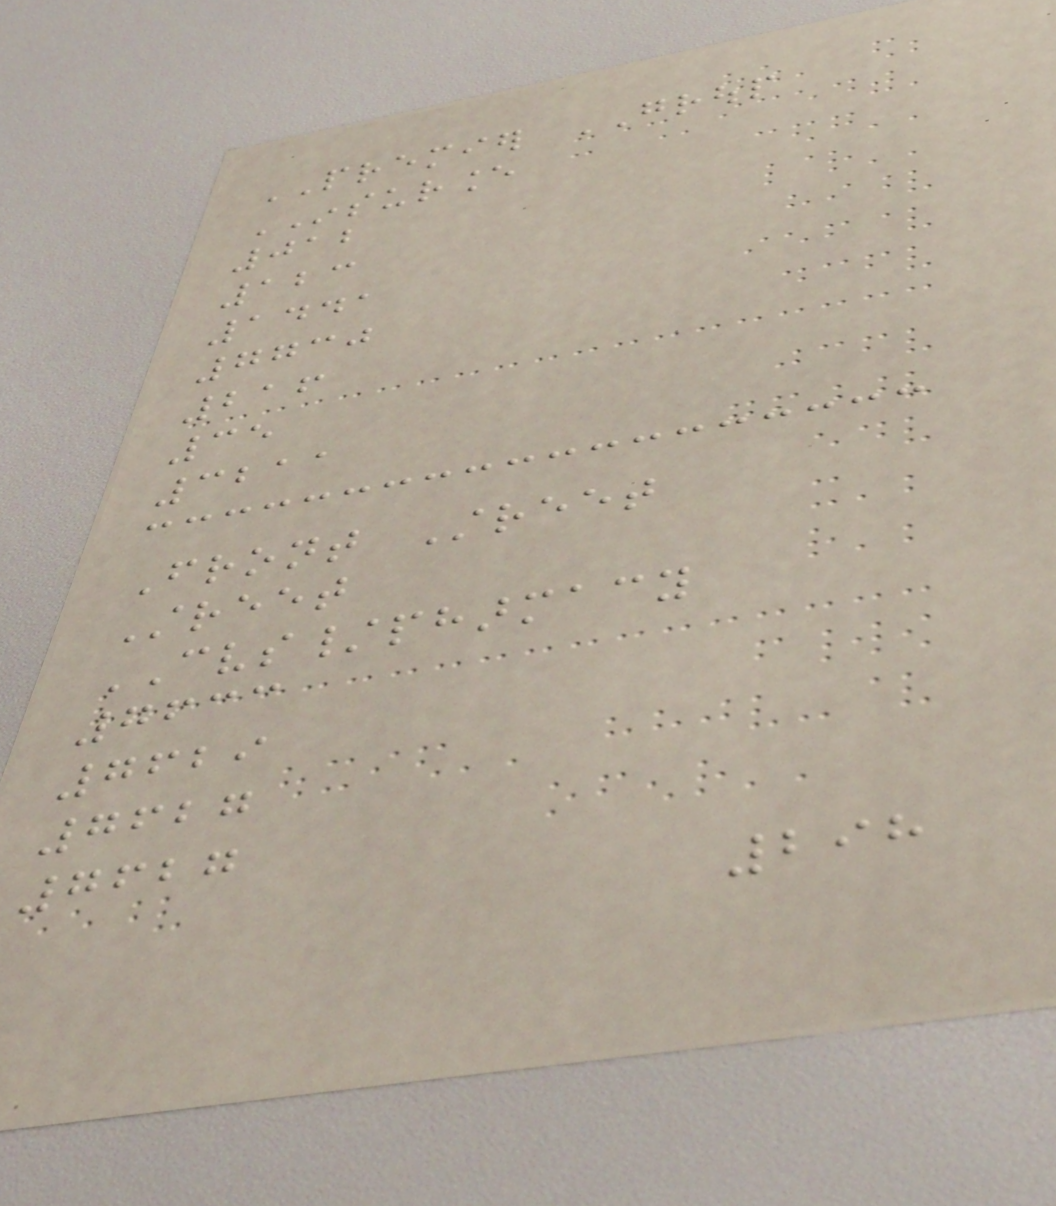PREMIER GROUP
INSURANCE
012
123
1441
7730
216
35
3211
Front Street
Street
CVS/pharmacy
7633
7629
7627
7627
298
